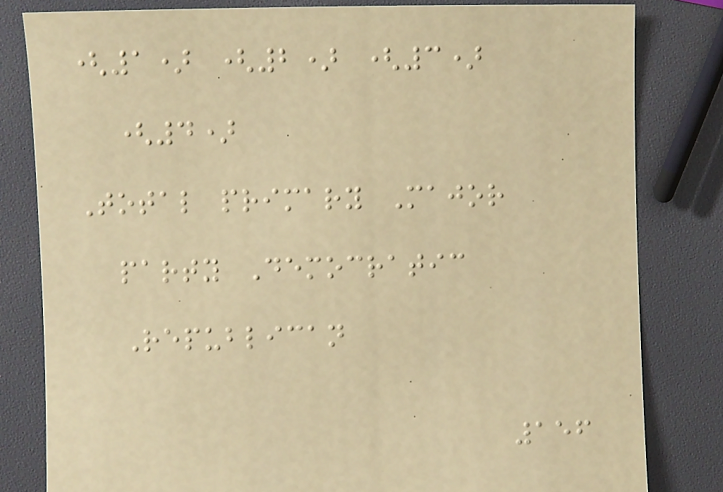(1) (2) (3)
(4)
Total primary Major
party Democratic
Republican
156
